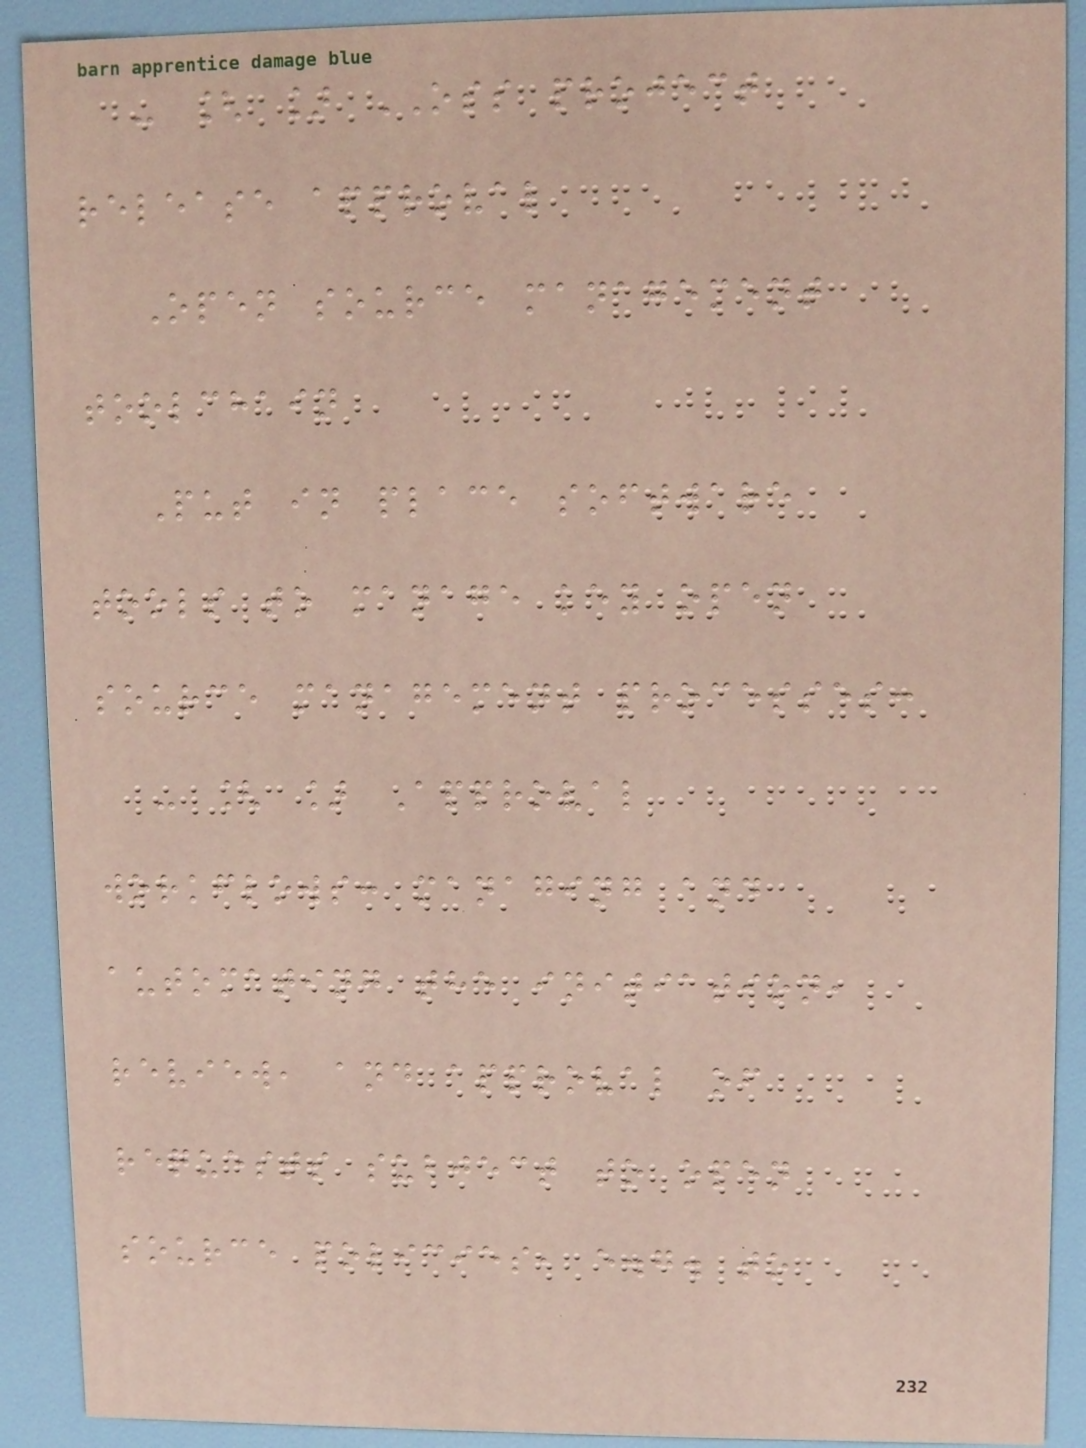- [ ] OSS project
release approval
Open source management
toolchain
Put in place software
tools to manage key open
source management processes:
- [ ] Approval
workflows: managing and
automating the initiation,
review, and approval of
requests subject to open
source policies, e.g. to
